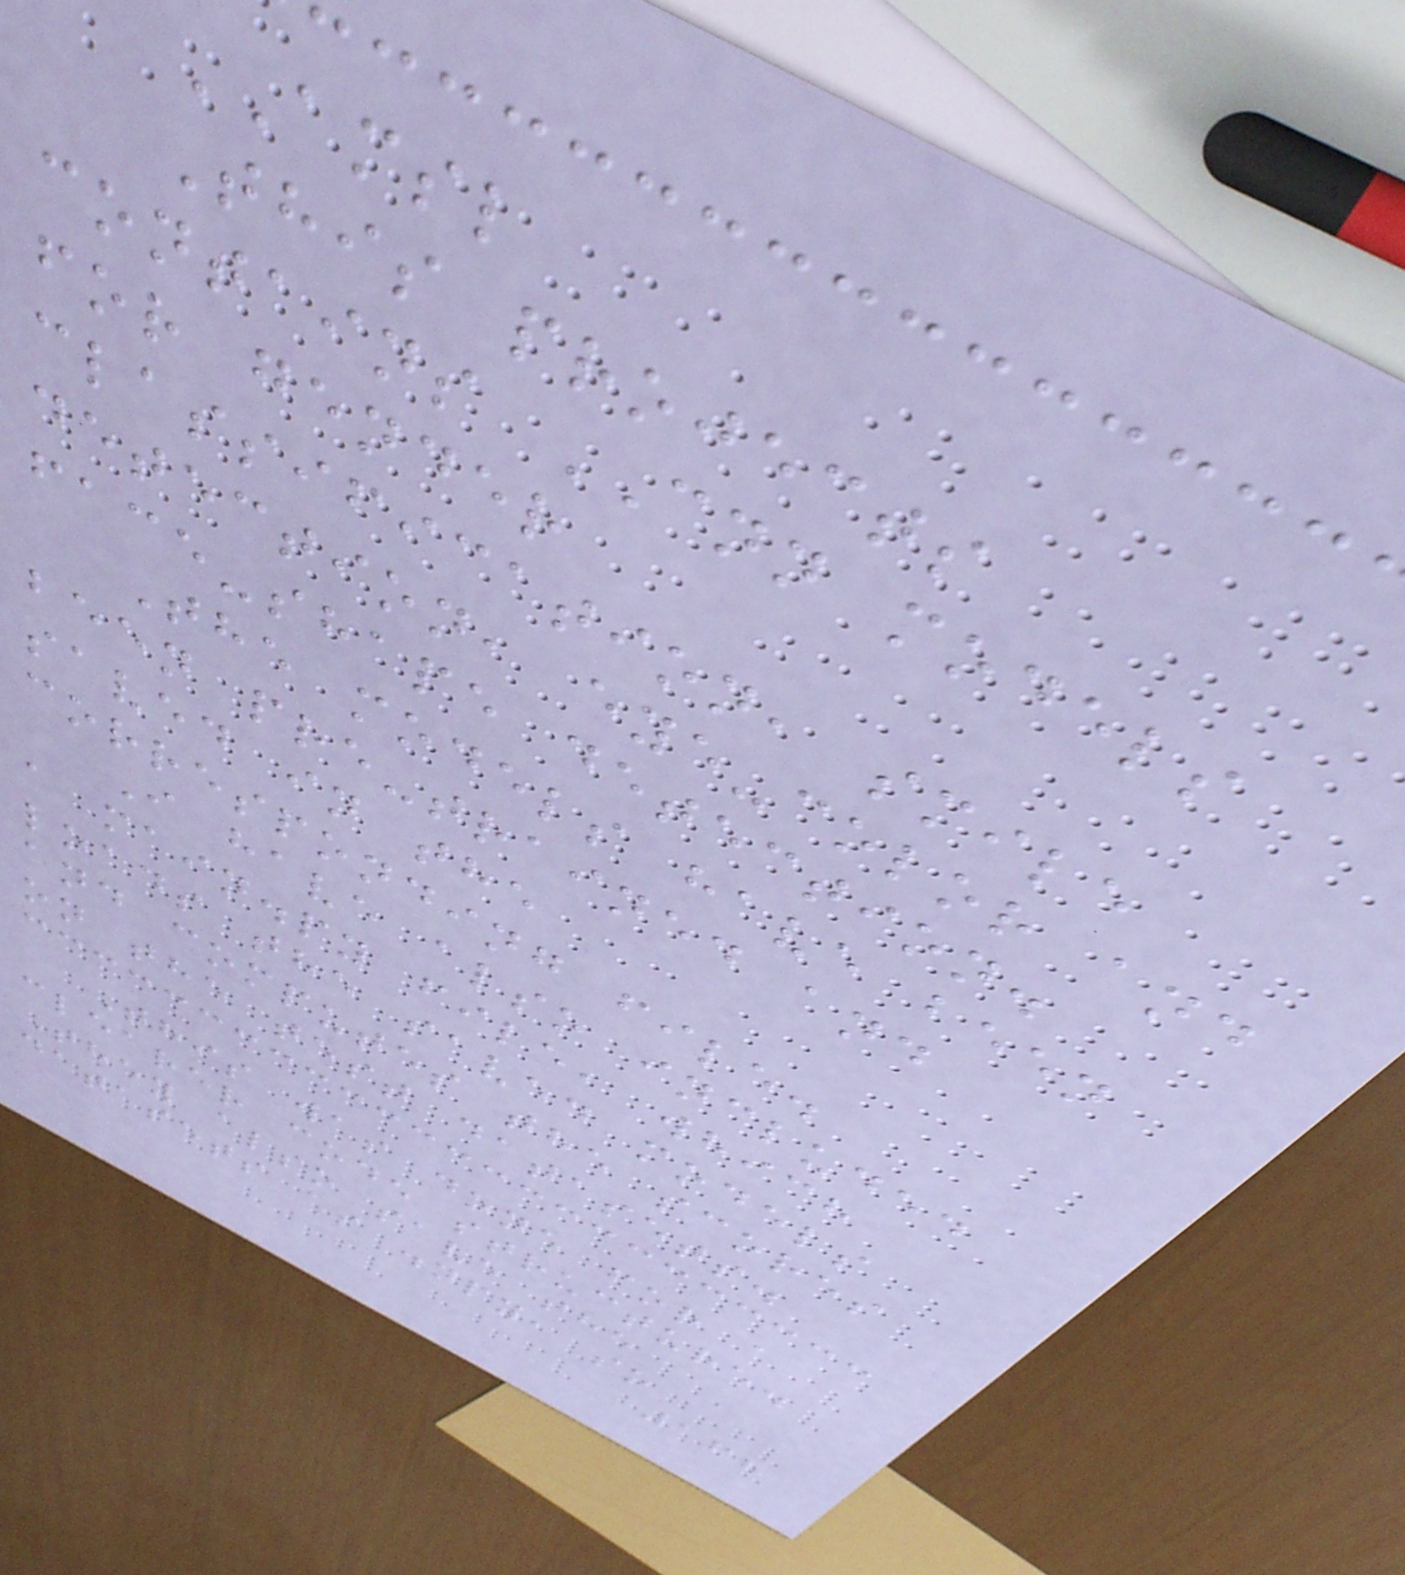AMSL
This projects
contains CNN models
for gender
classification, smile
detection, eye-color and
face-shape detection.
The models have been
been pre-trained and
saved in the
corresponding file.
I have also included
a main.py file, which
loads the saved models
and computes the scores
on the test datasets.
This was done for a
clearer code structure.
They also save the
datasets as .npy, so
168
